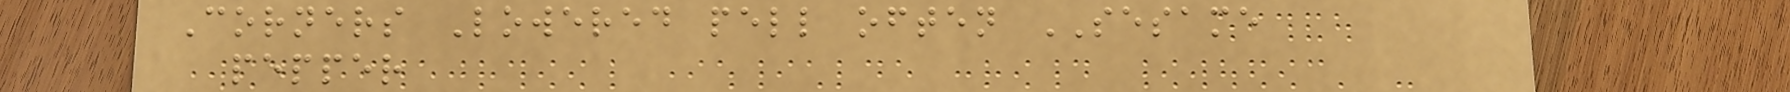Corners Lowered pell often SESAME
pepper
